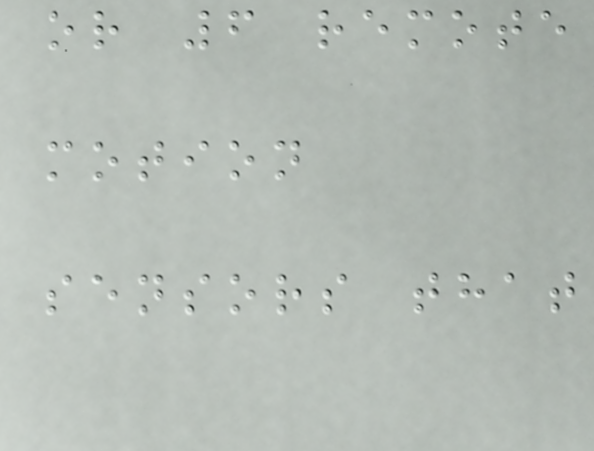or 6 remote
motion
sensors that
